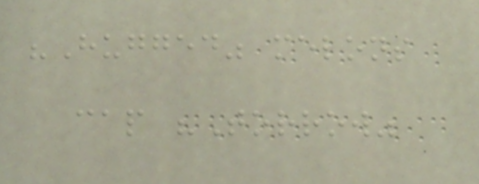"Hugged" melons
cap "Torrow"
